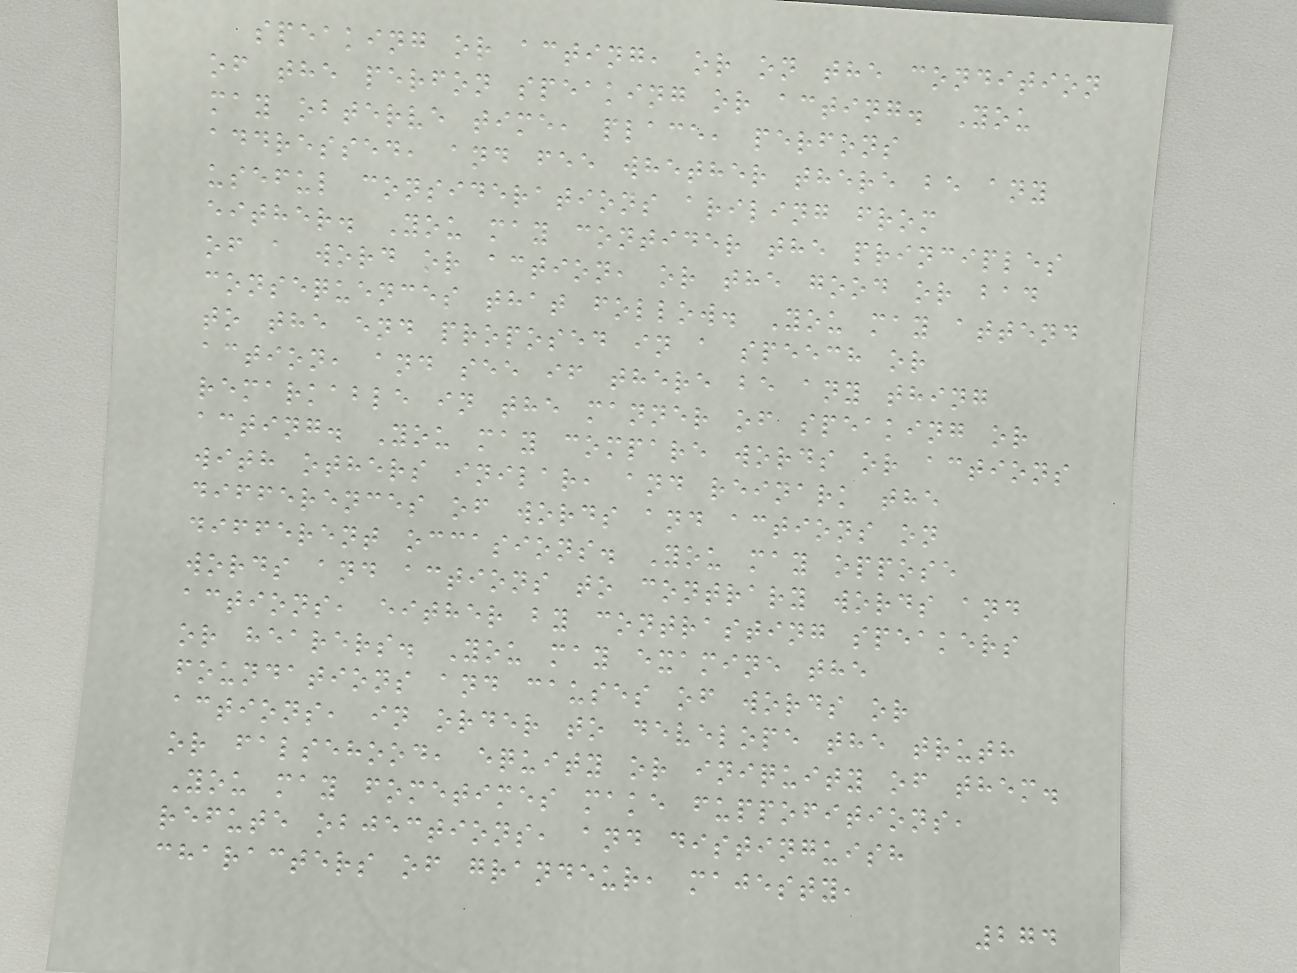speaking or acting, or on the condition
of the perfon speaking or acting. You
may obterve time, place, perfons
addressed, and fee whether there be any
useful considerations ariling from
either. You may contider the principles
of a word or action, or the good or bad
consequences that follow. You may attend
to the end proposed in a speech or
action, and see if there be any thing
remarkable in the manner of speaking or
acting. You may compare words or actions
with others inilar, and reinark the
differences of words and actions on
different occasions. You may oppose
words and actions to contrary words and
actions, either by contrasting speakers
or hearers. You may examine the
foundations and causes of words or
actions, in order to develope the truth
or falsehood, equity or iniquity of them.
You may fometimes make fuppofitions,
refute objections, and distinguish
characters of grandeur, majesty,
274
